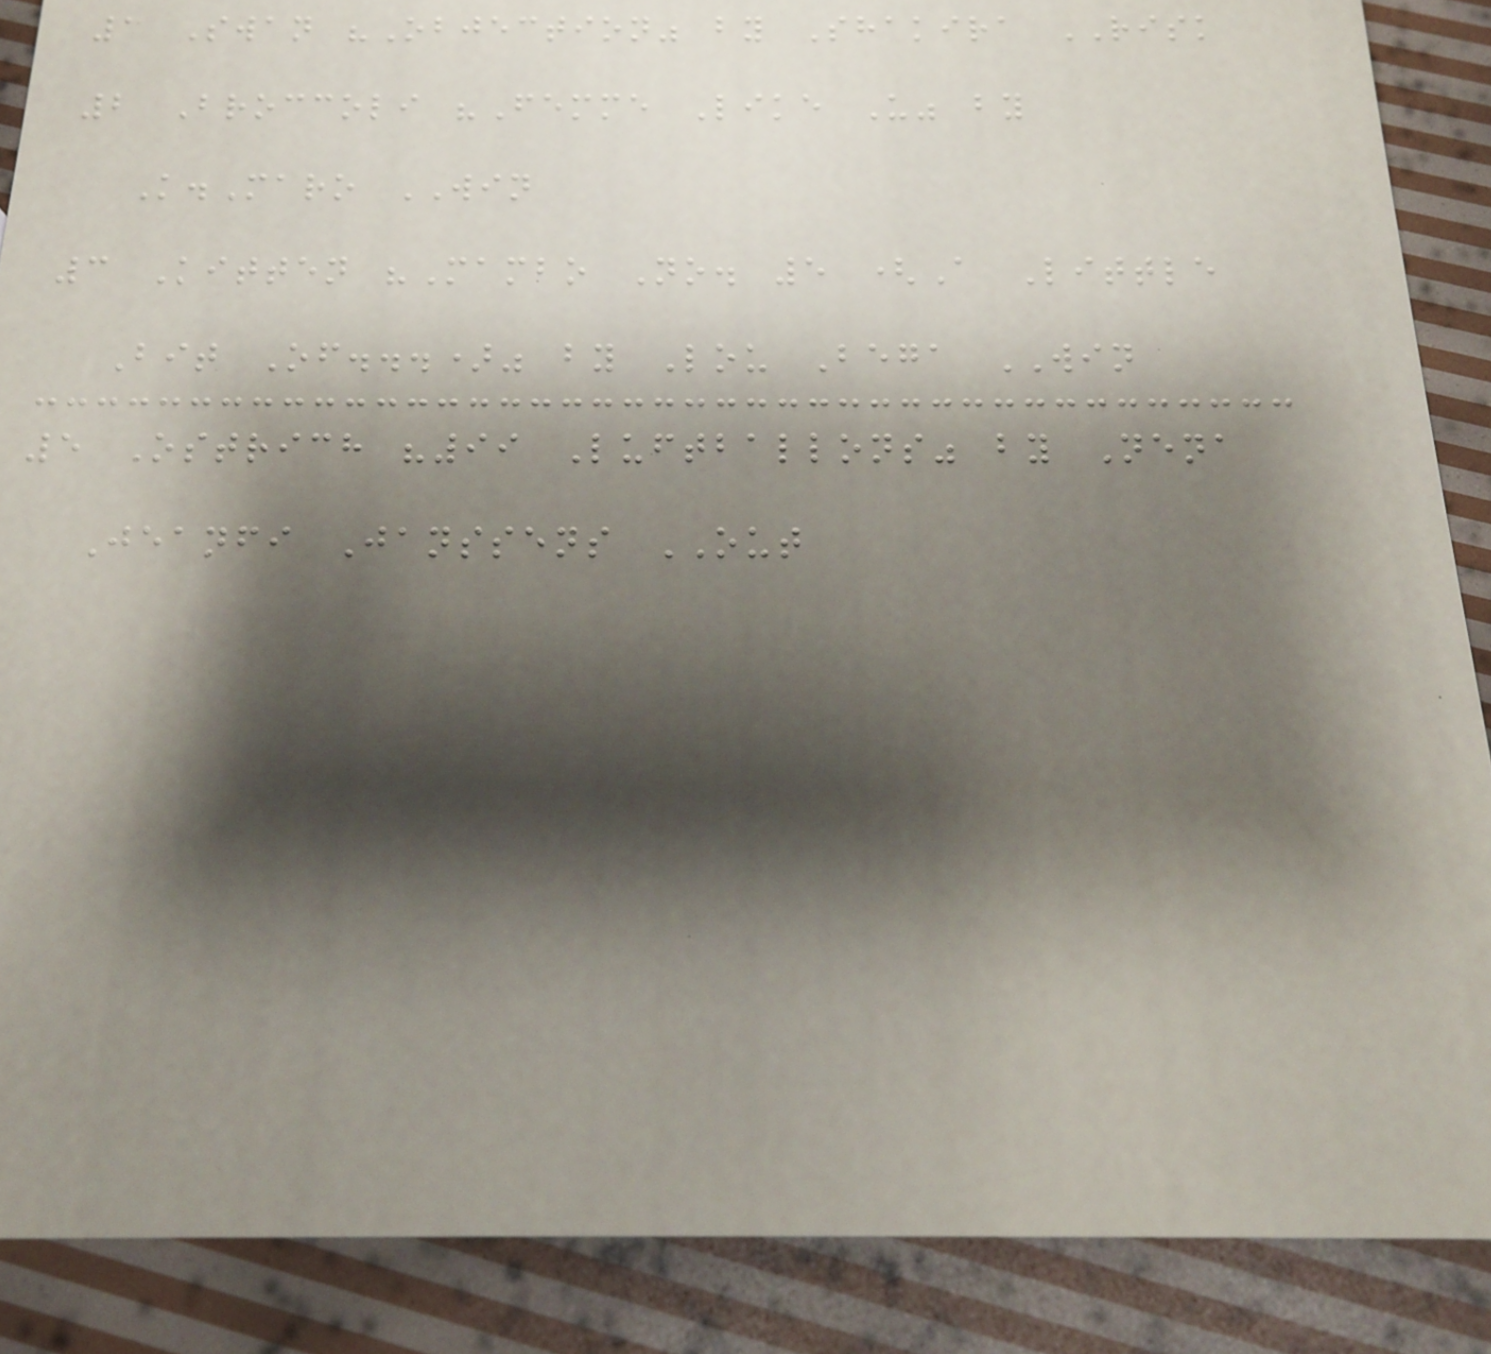1 Swan "Objection" by Shakira RISK
2 Broccoli "Femme Like U" by
K.Maro WIN
3 Kitten "Mambo No. 5 (A Little
Bit Of...)" by Lou Bega WIN
5 Ostrich "99 Luftballons" by Nena
Jeanfi Janssens OUT
